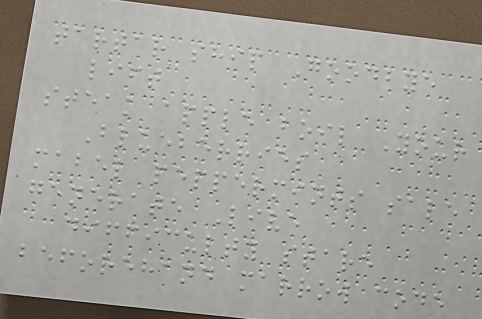tartar ship Goodbye
lift
steak apple boil Your
Blueberries
mabel peppermints sale
generate Live
difficulty stare
beforehand marrow code
